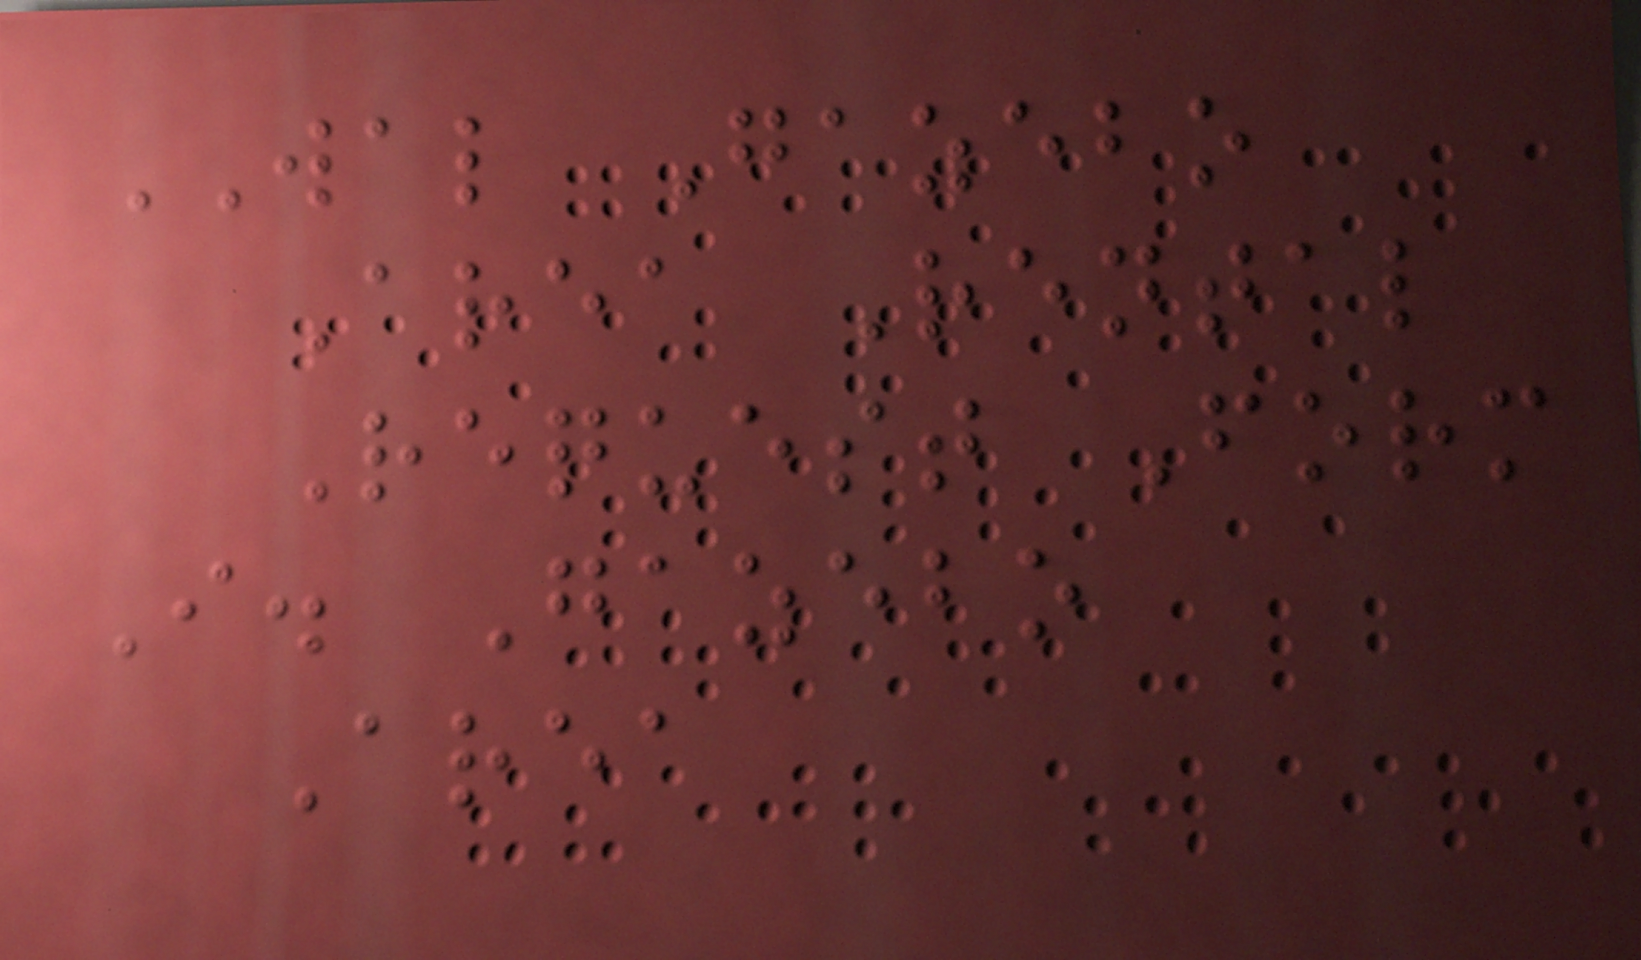WAL Gazebo
Area Rental
Request Form
I. Gazebo
Area
